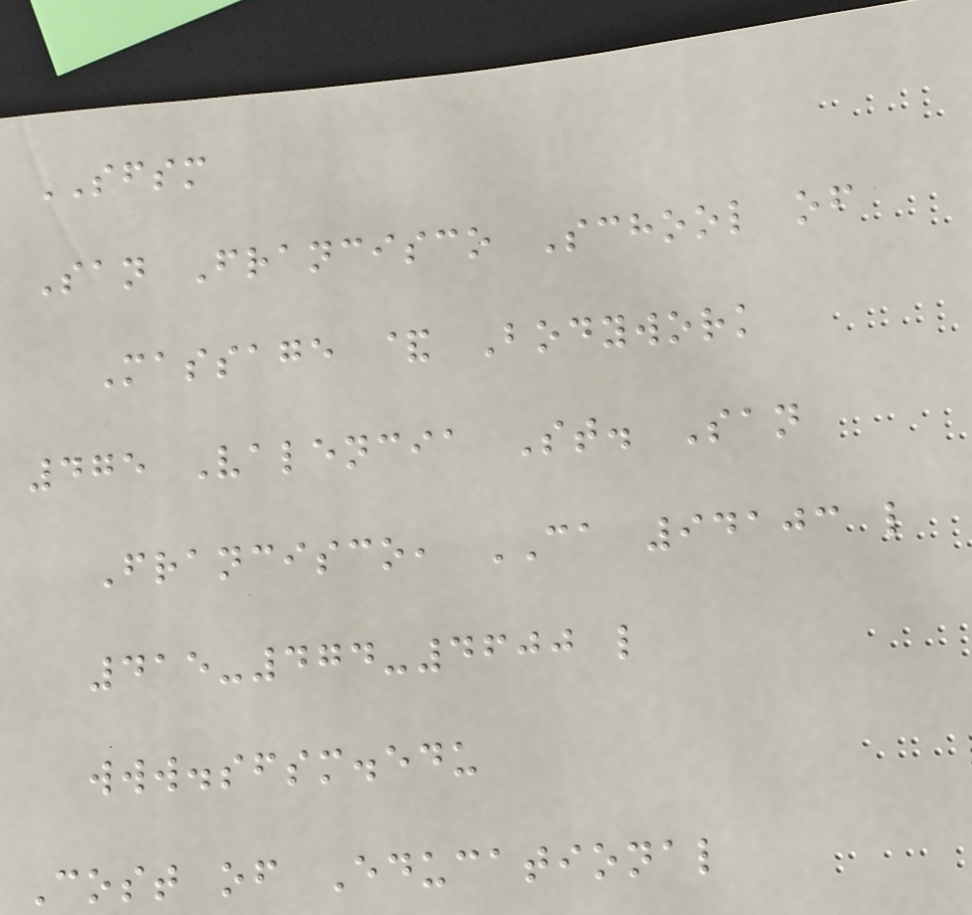SFSM
San Francisco School of
Massage & Bodywork
475 Valencia St. San
Francisco, CA 94103 l
415-474-4600 l
www.sfsm.edu
Cost of Educational
